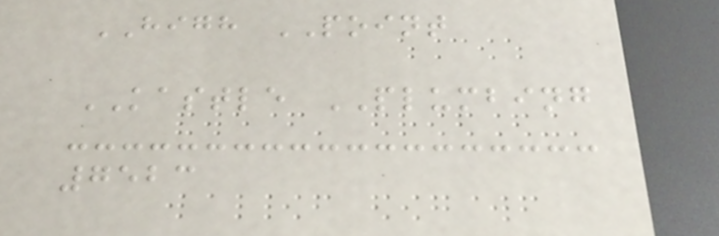HIGH POINT
KASTLE PLUMBING
7523
